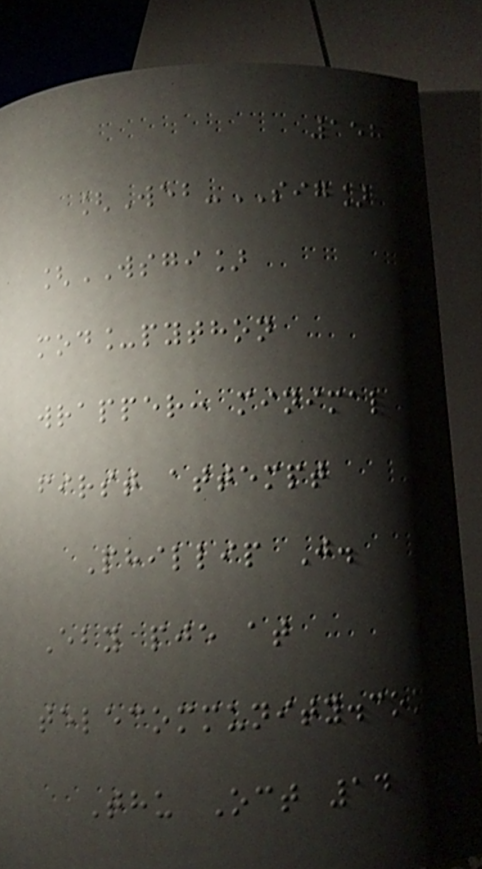158
[Web-SIG]
[WSGI]
mod_python
wrapper: minimal
first attempt
Phillip J.
Eby pje at
telecommunity.com
Thu Oct 14
